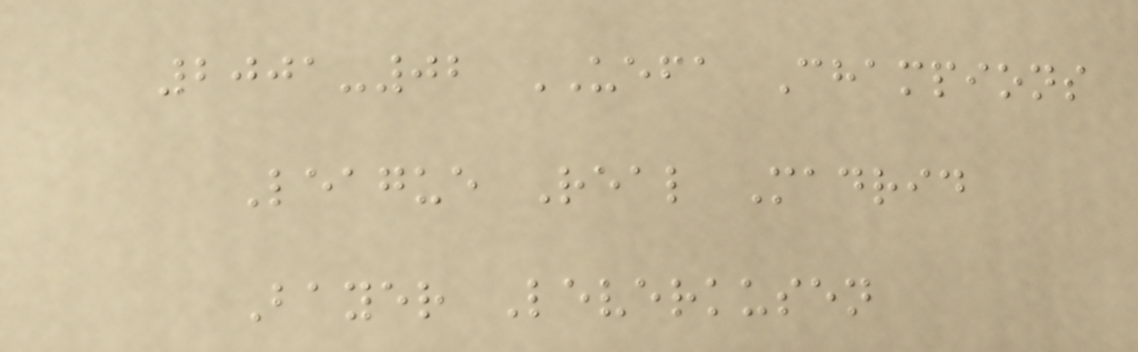2001-02 UEFA Champions
League Real Madrid
Bayer Leverkusen
